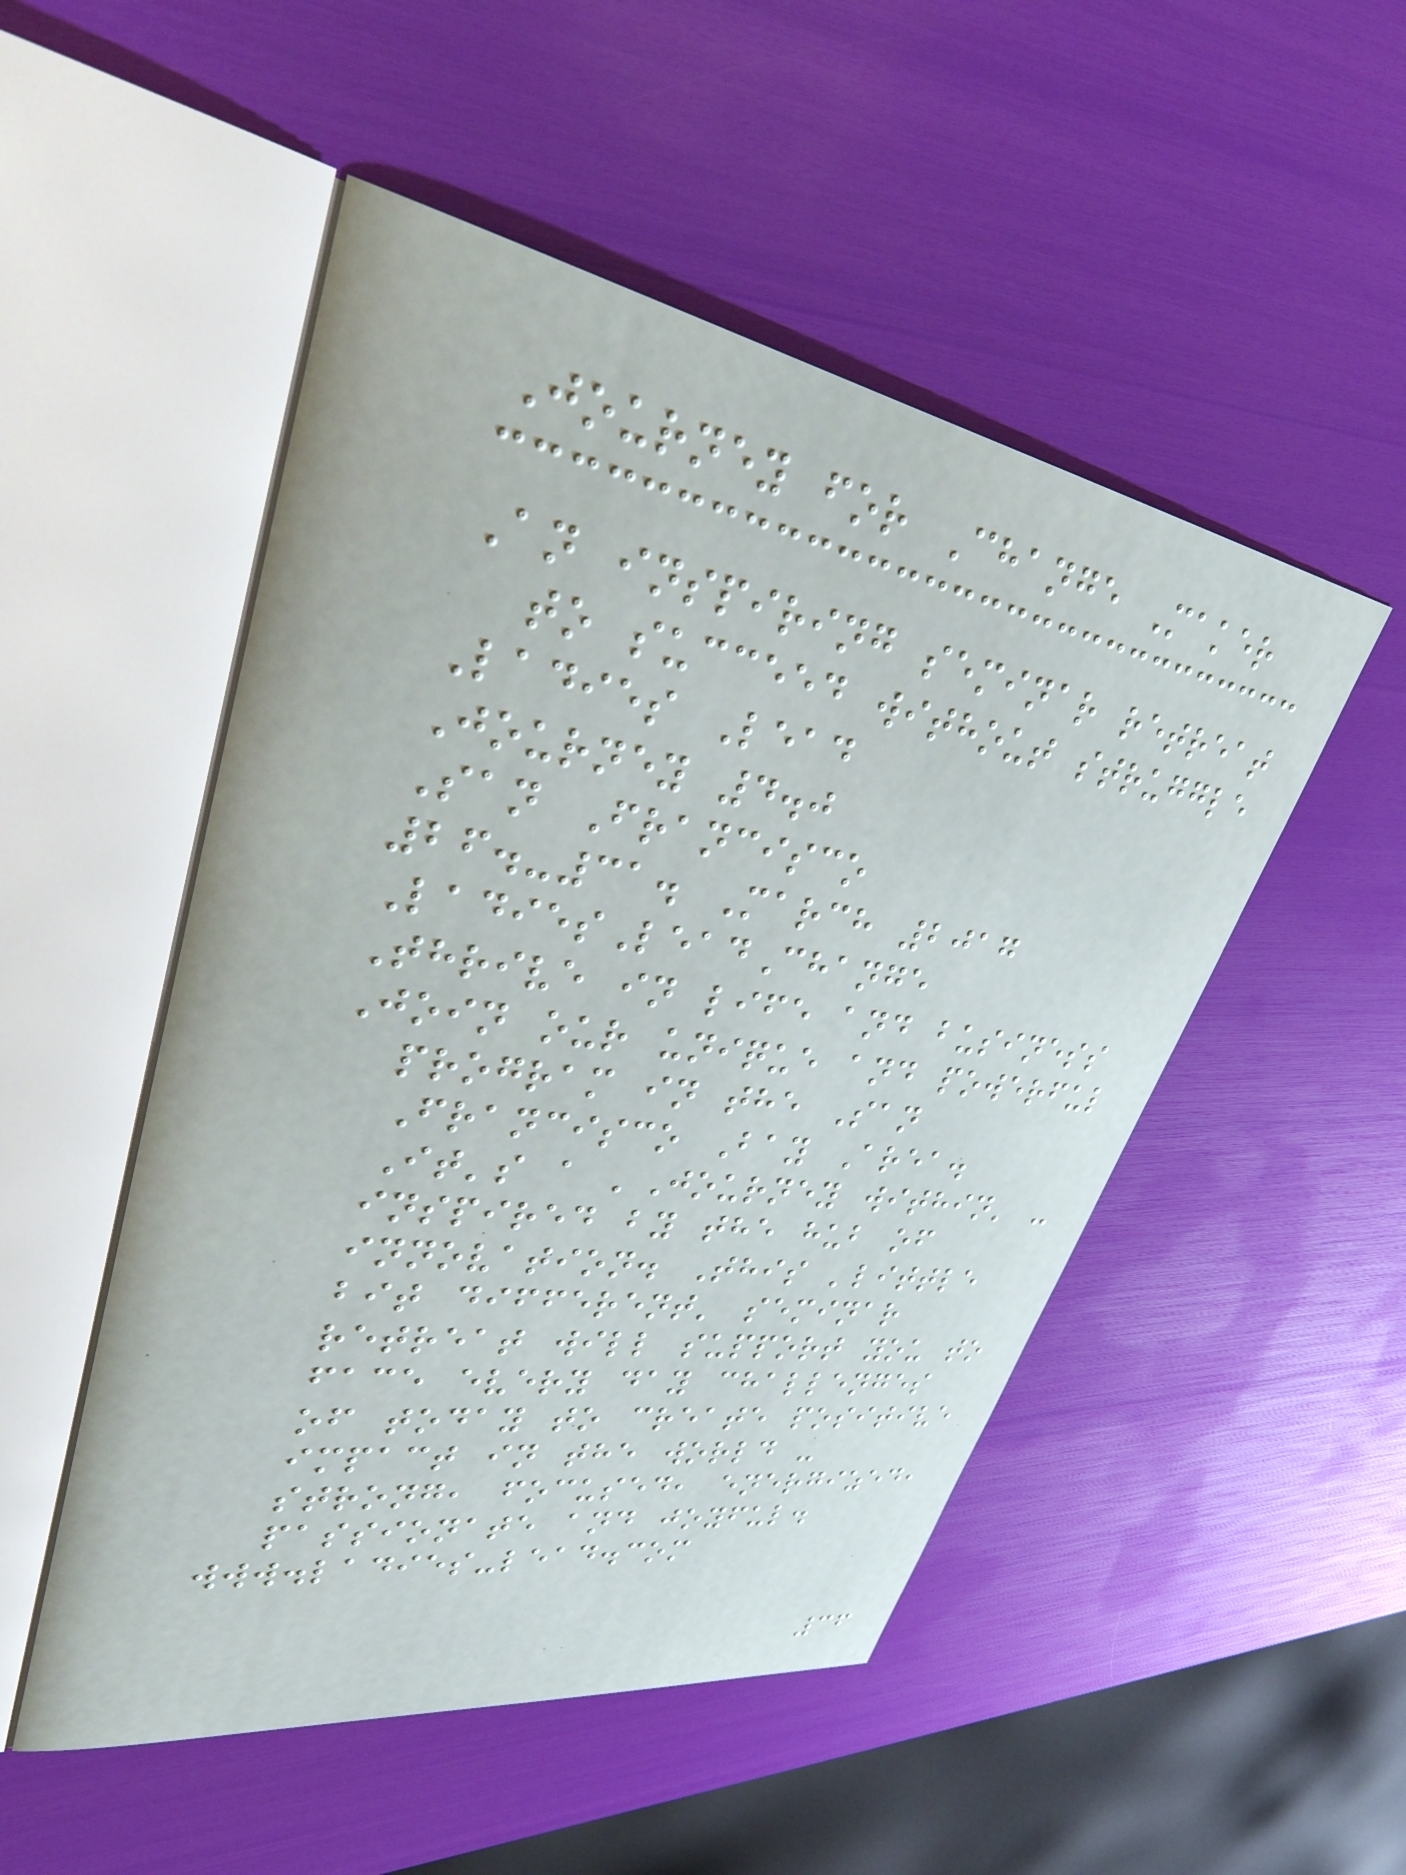Journey for Change Maker
An inspiring seminar retreat
to succeed without struggle
Ladies Lead
Journey 4.0
San Francisco
26.-31. March 2017
LadiesLeadChange
Thrive in life and business
Join our unique and powerful
program in the San
Francisco Bay Area.
It's a 'Journey within' -
inspired by the hub of
innovation. This 'little
bit different' seminar
retreat will support you to
face every day challenges
of today to create positive
impact in the world -
strong, focused, energized,
passionate and joyful.
www.ladies-lead.com
36
